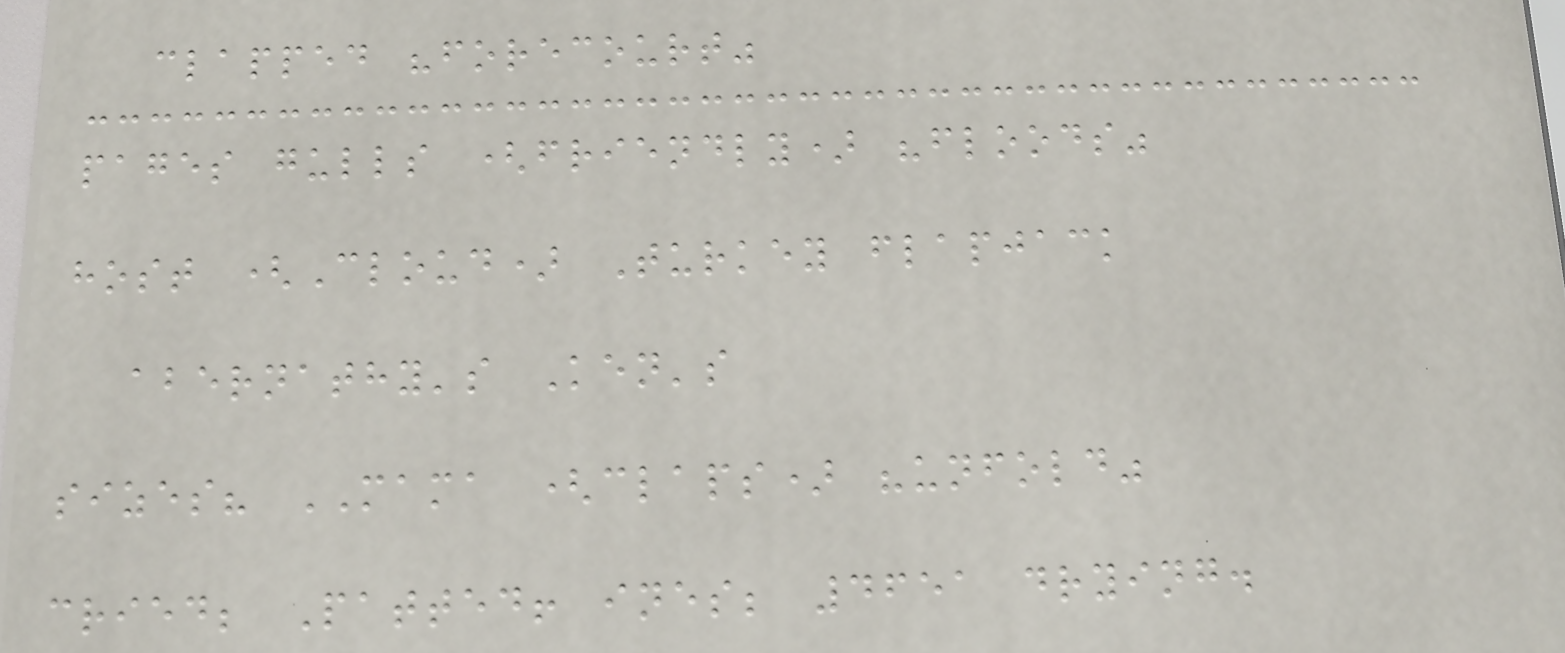clapped "forecourt"
pages gulls (friendly) "floods"
host (Cloud) Turkey flapjack
abernathy's Ken's
sizes? MAMA (claps) "unfold"
cried; Patted! ines; 4651 drying.
